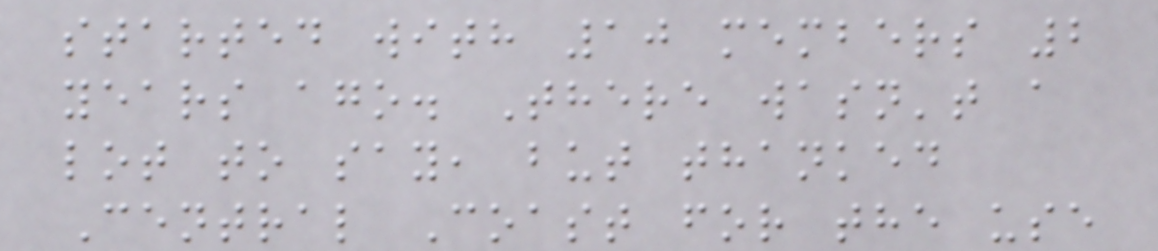started with 10 members 2
years ago. There wasn't a
lot to say, but thanked
Central Coast for the use
